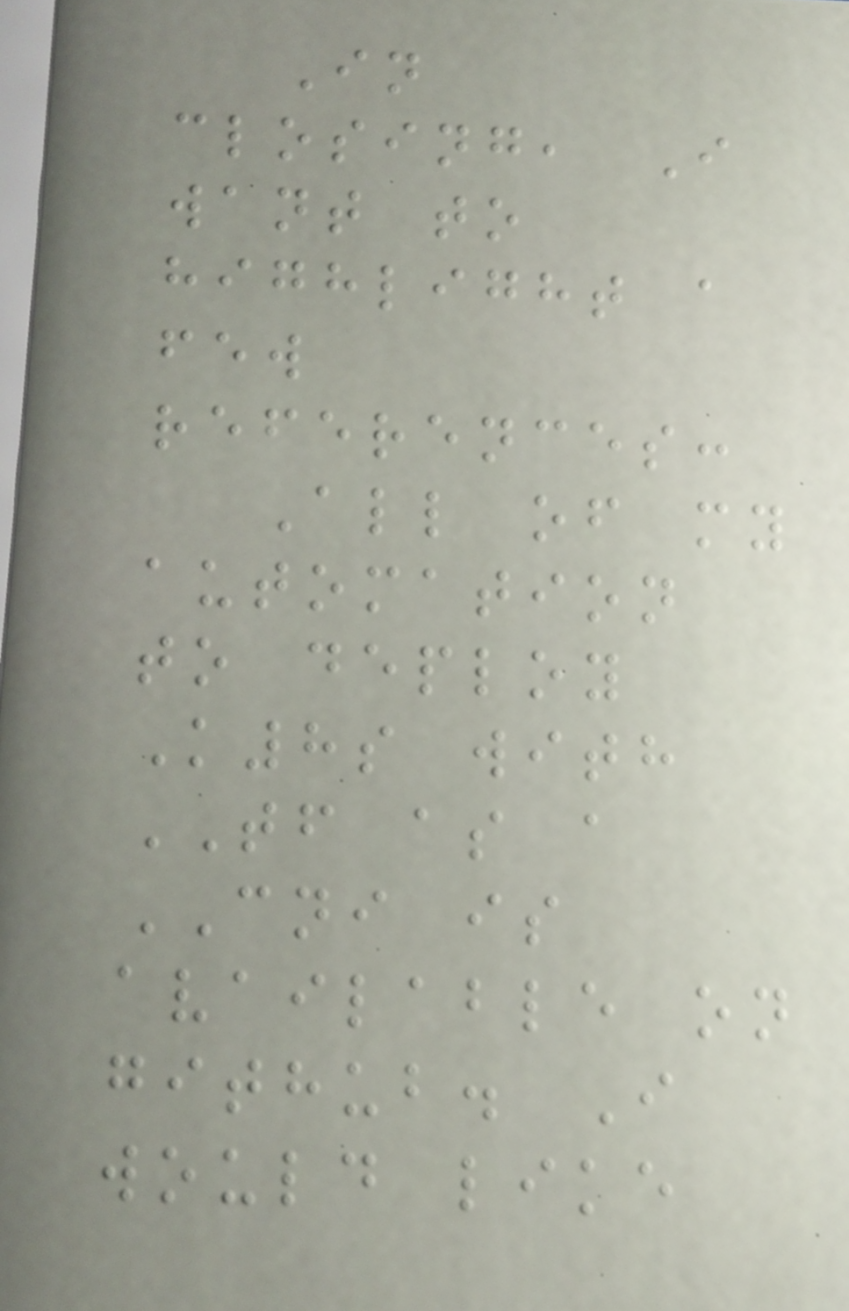In
closing, I
want to
highlight a
few
references:
All of my
automation
to deploy
K8s with
TF as a
CNI is
available on
github. I
would like
